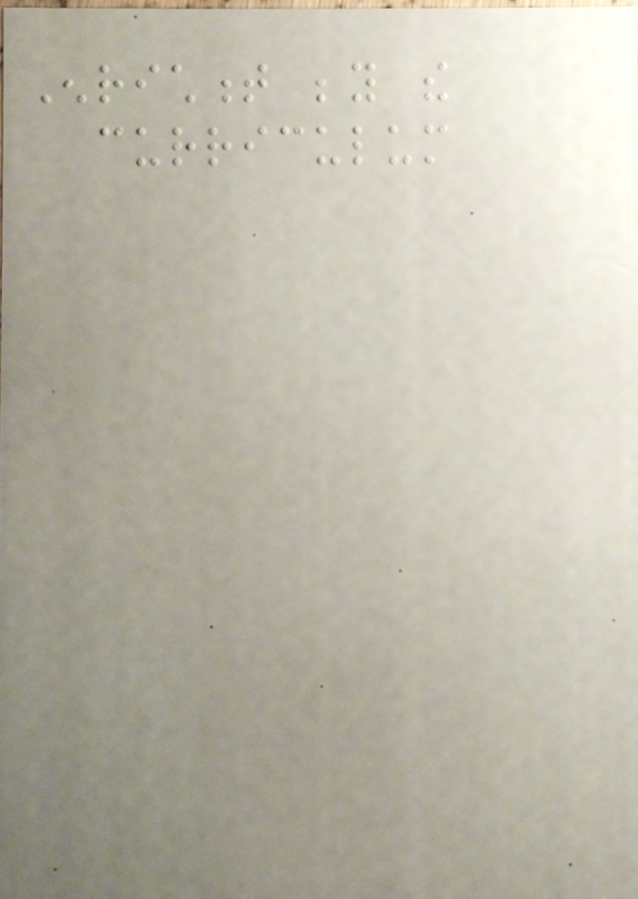Enrichment beyond the
curriculum
